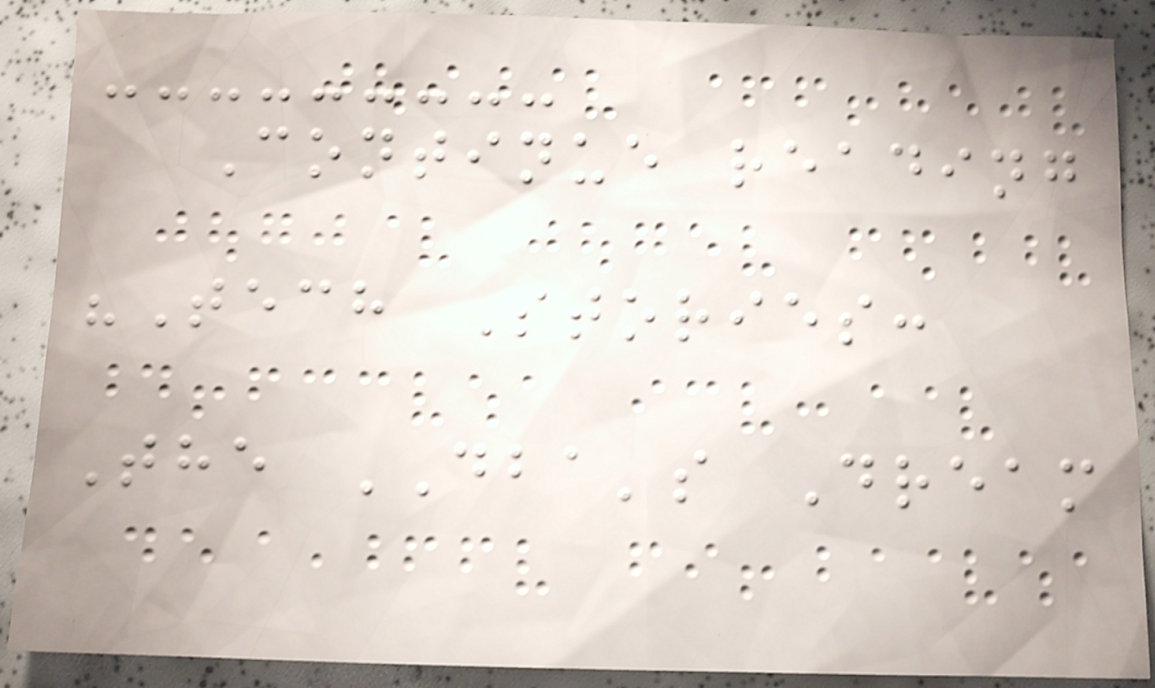Continue reading
"Tech Stories:
The DBA's Dream
